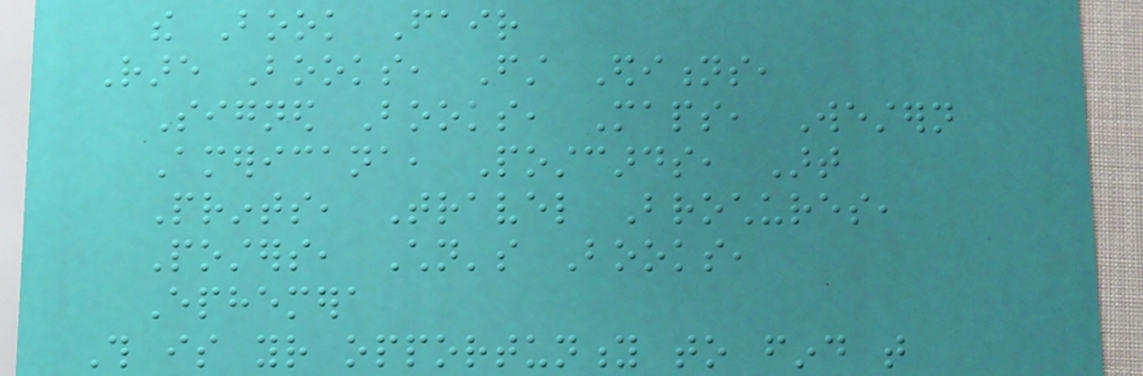the Book Fair
Rare Books, First Editions,
Signed Books, Maps, Western
Americana, Postcards, Art
Prints, Travel Brochures,
Posters, Children's Books,
Ephemera
This is your opportunity to find that
